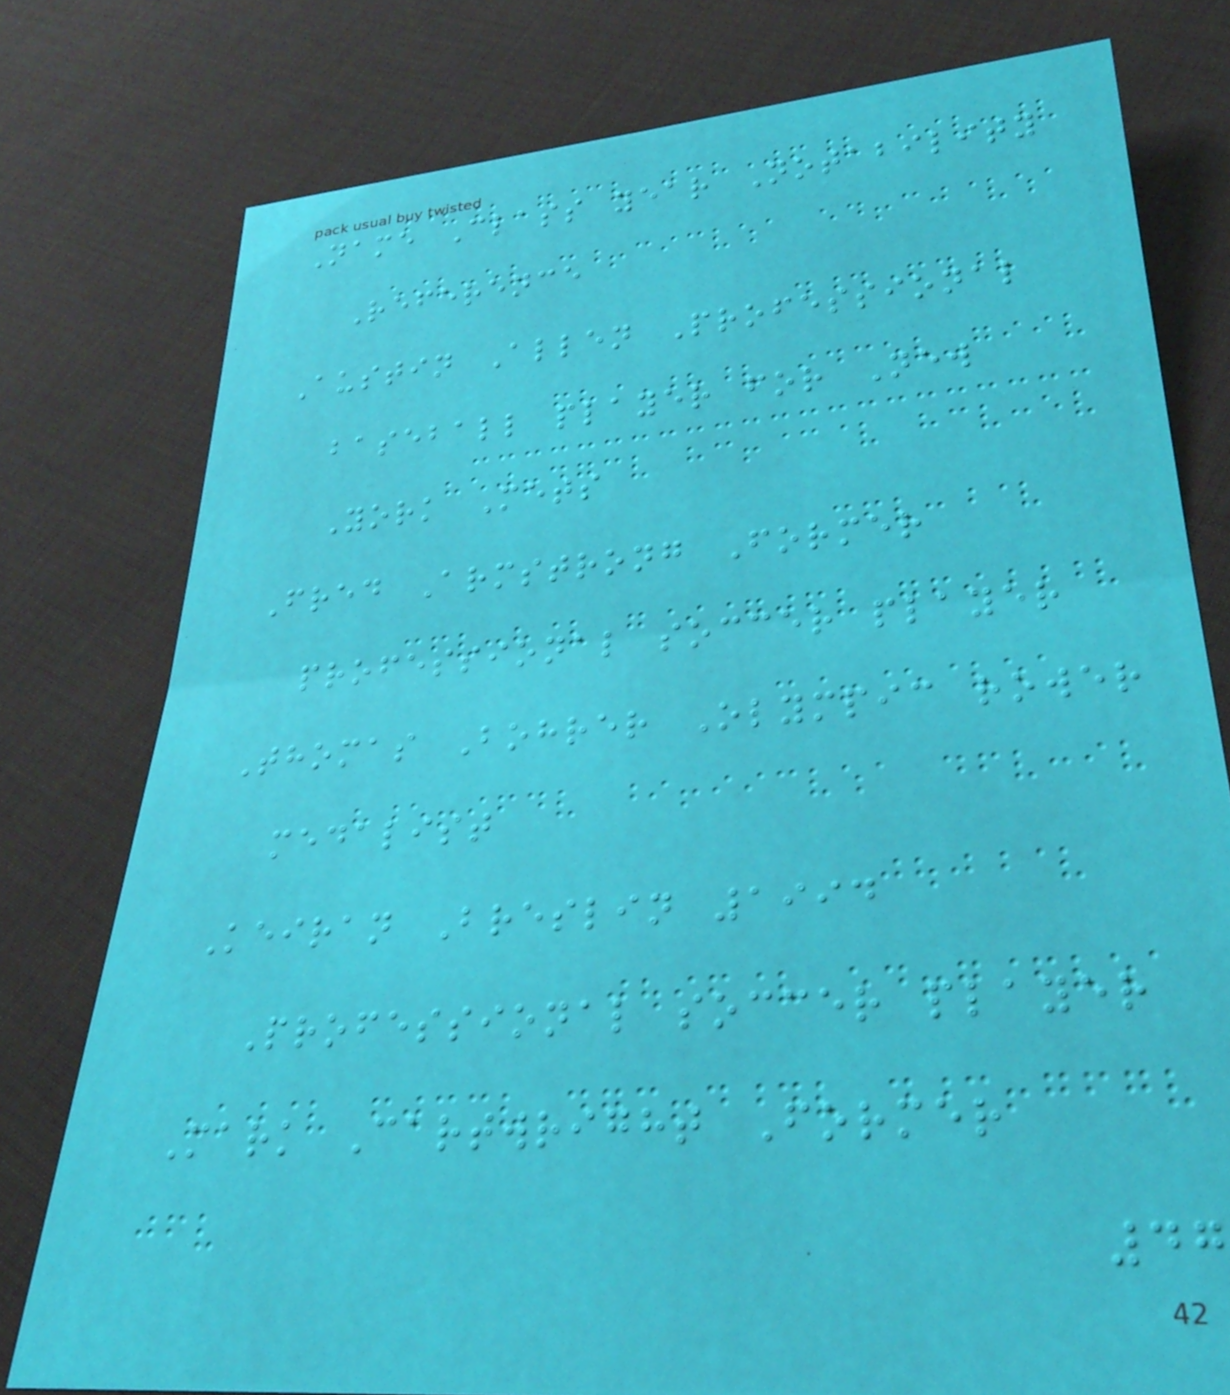Name Class year Notability
Reference
Austin Allen Professional
baseball player for New
York Mets
Fred Armstrong Former
professional soccer player
Thomas Bohrer Olympic rower
medalist
Keiran Breslin 1994
Professional soccer player
Mark Cartwright Former
47
